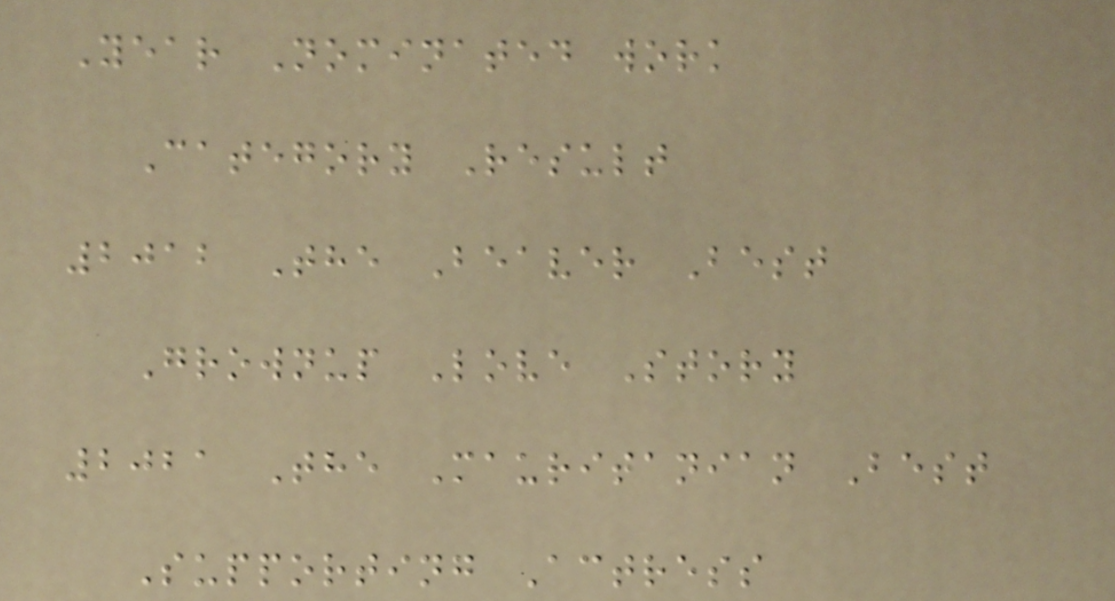Year Nominated work
Category Result
2012 The Beaver Best
Grownup Love Story
2021 The Mauritanian Best
Supporting Actress
